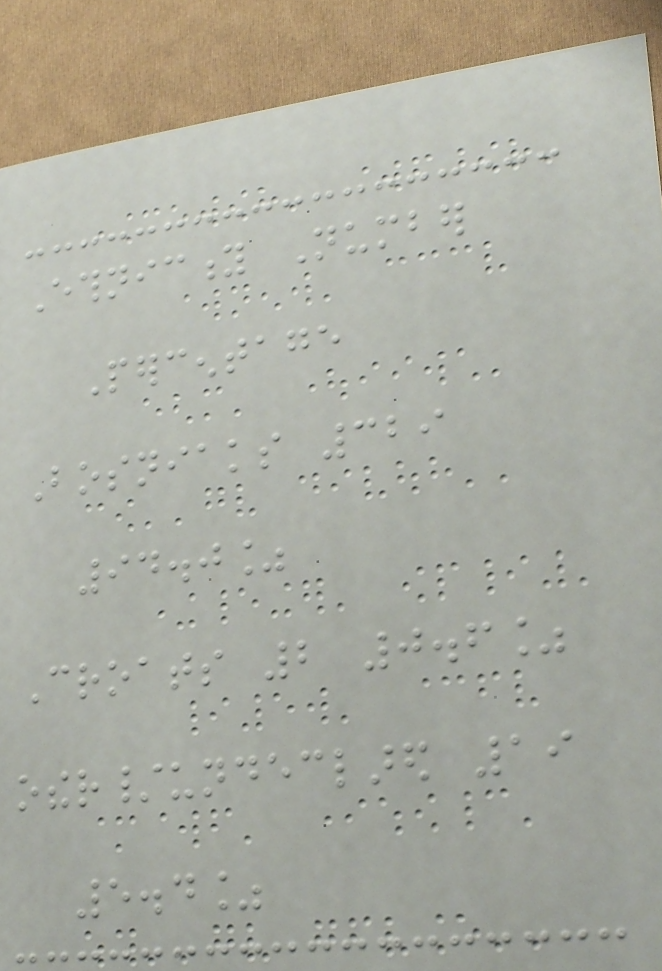Ethnicity Number
Percentage
Bosniaks 329
94.0%
Croats 2 0.6%
other/undeclared 19
5.4%
